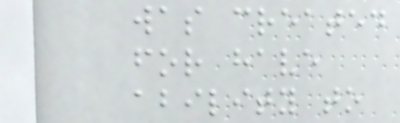was created
for have
ability to
